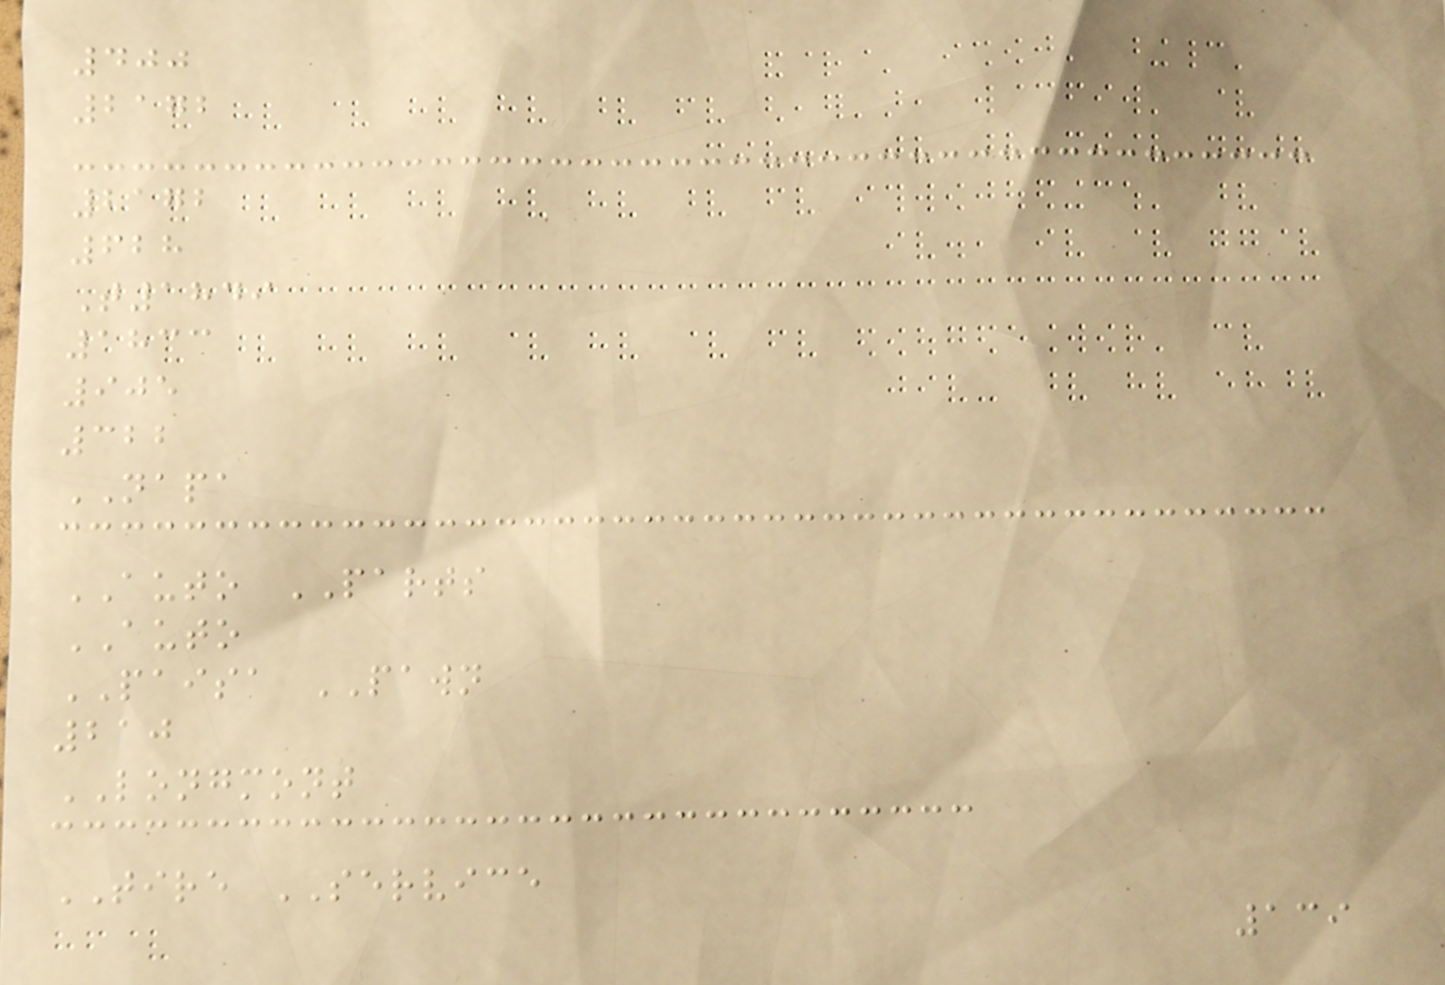400
2172
2172
628
T1849
1833
905
322
NAPA
AUTO PARTS
AUTO
PAISA PAWN
210
LONGMONT
TIRE SERVICE
139
